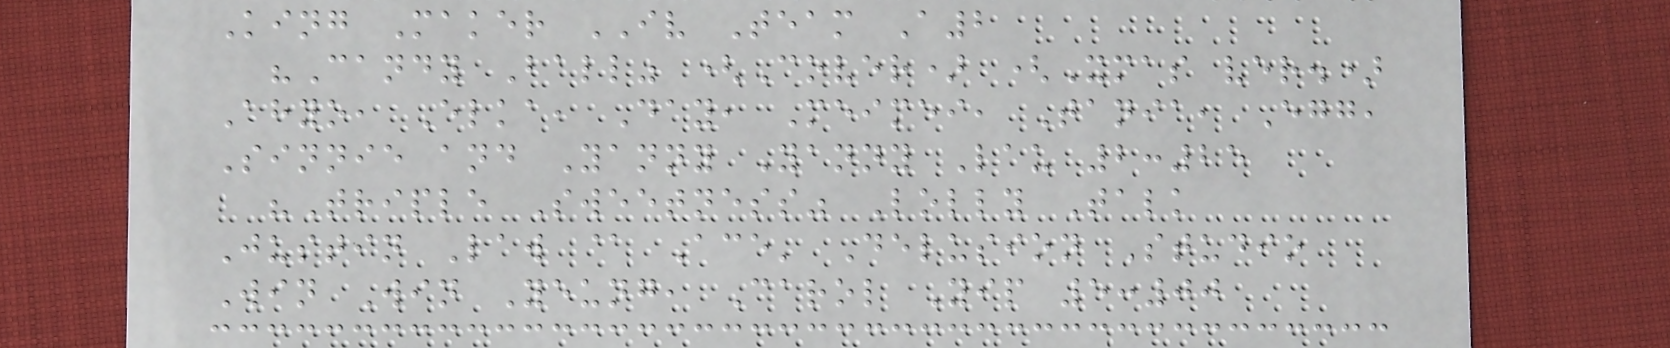King Maker IV Team A2
"Candy Ball" (Cover) (Xmas ver.)
Ahyo, Elka, Day, Meimei, Tania, Egg,
Sinnie and Yanny Yanny Lau 2:25
"Triple Sweetness" Lolly Talk
Justin Law @ Ace' Delusion Studio
Win Win Yeung, Carol Yip 5:00
